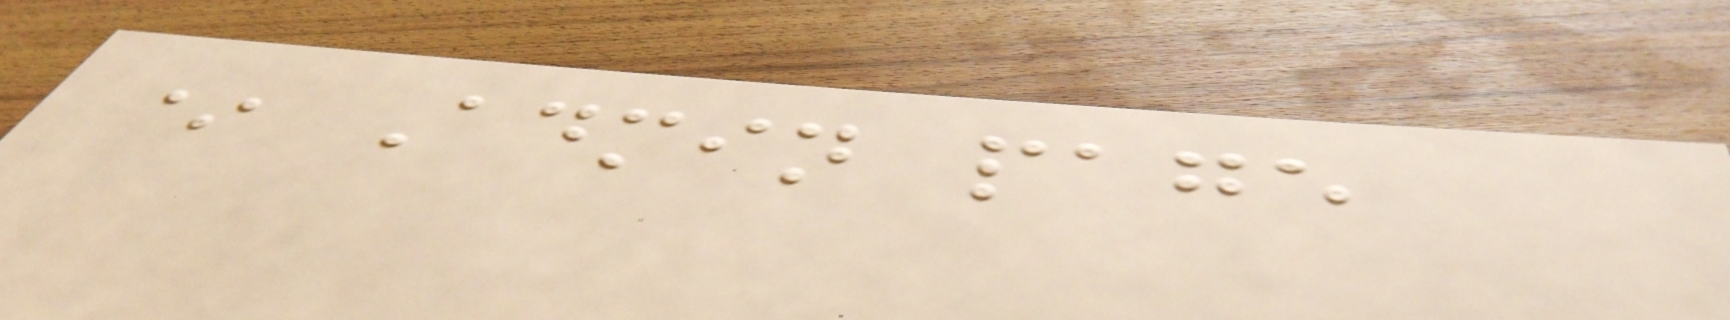* Admin page
